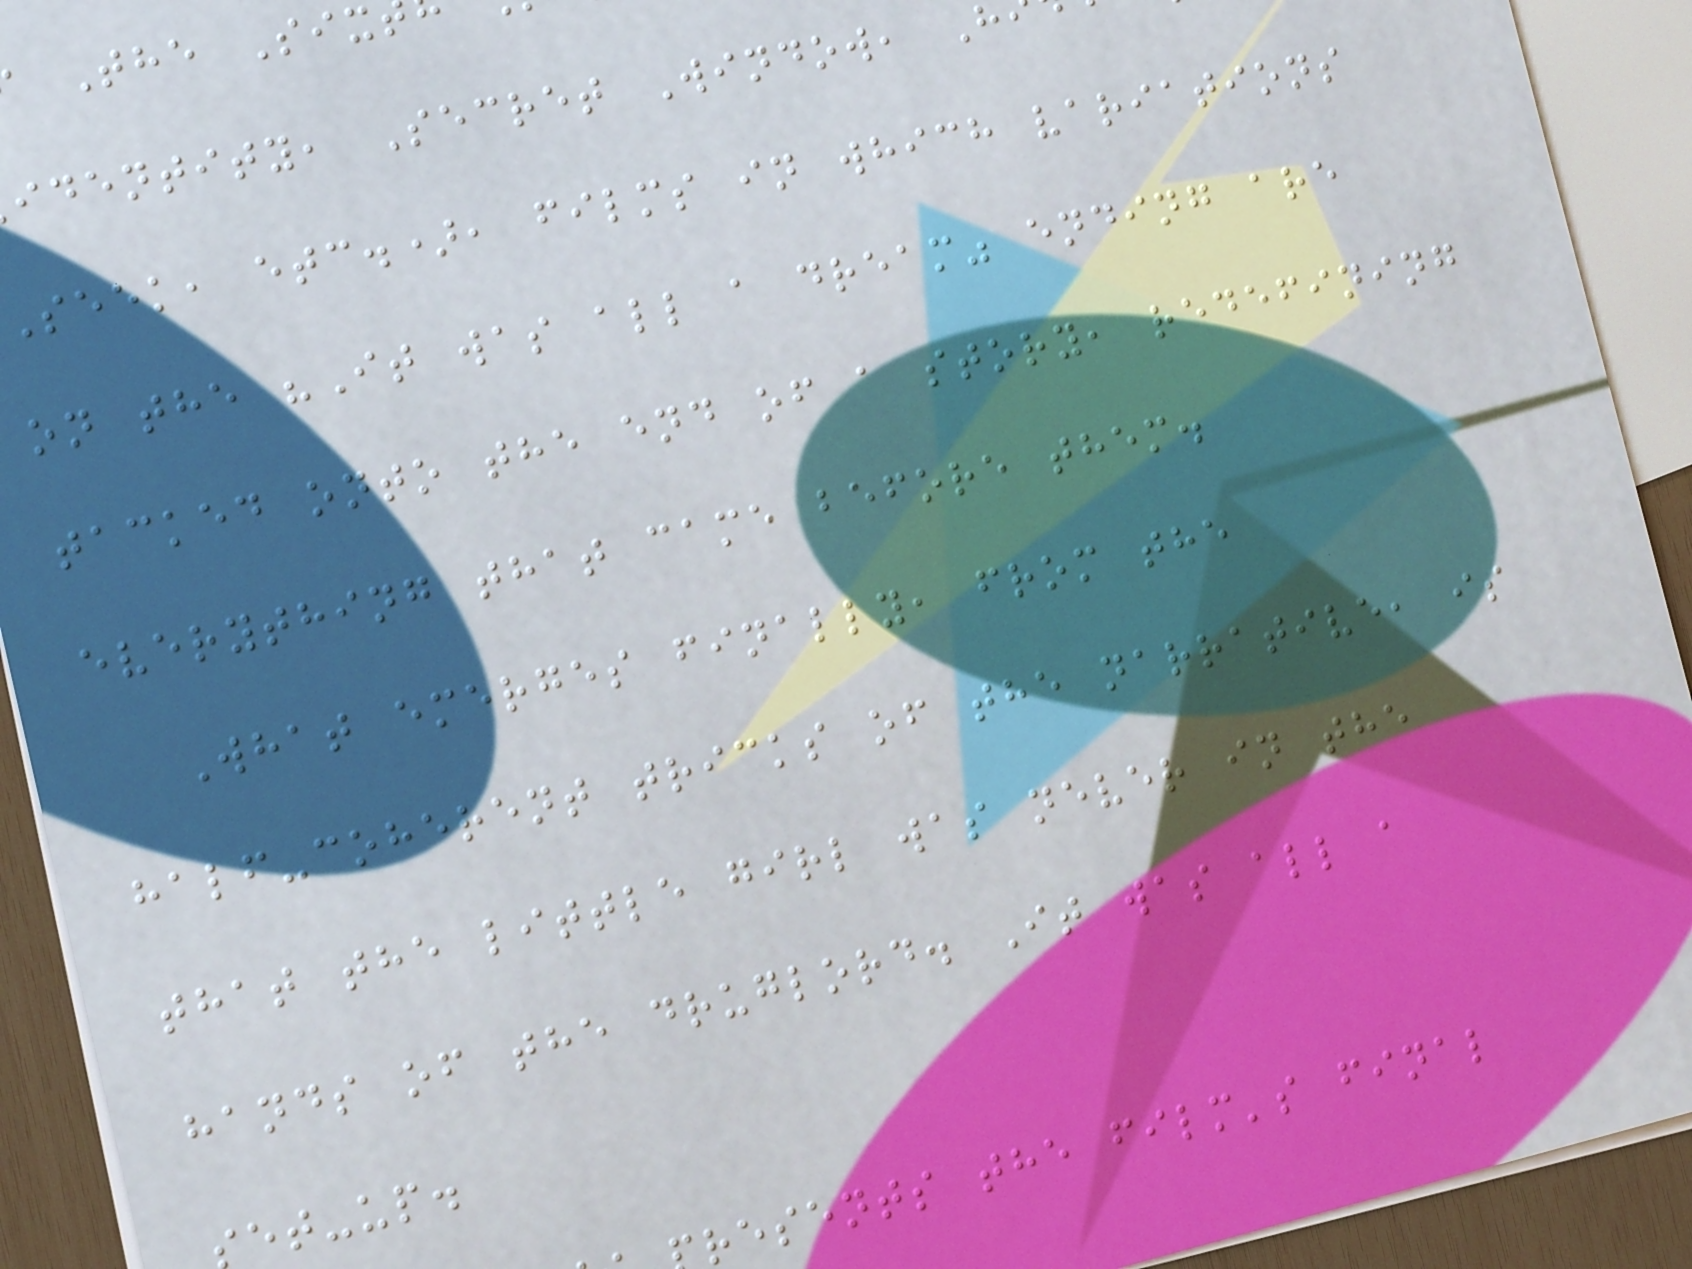The Six
identity, Secret Window, H
Seek, etc.), films in which variations
on the "It was all a dream" ending are
tacked onto the end of a story, redefining
everything that came before them.
What emerges finally, from the
half-coherent tricks of the narrative, is
that the little girl was never in the
hands of the druglord. It was all a
et-up.
resents the film's final
